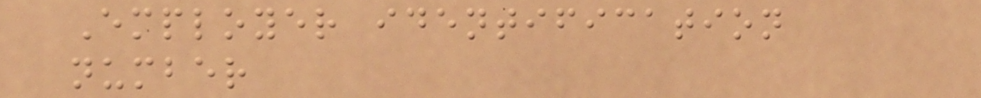Employer identification
number
